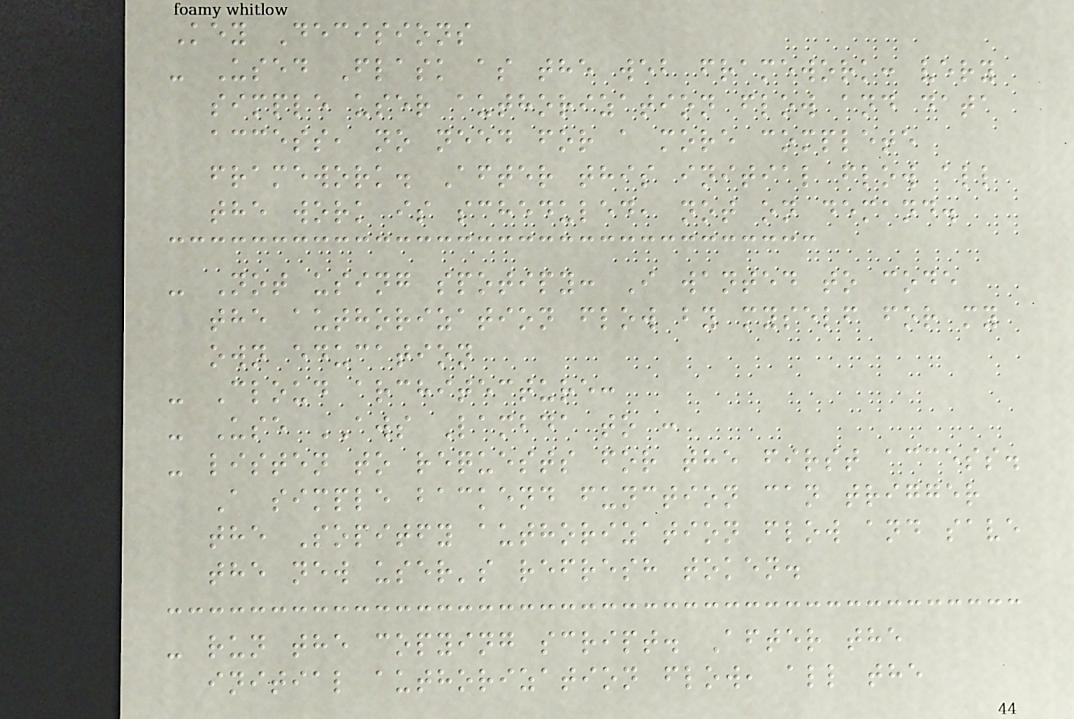Key Decisions
- Used Flask as the web framework: very
simple user authorization flow and data
access, no need for a more complete
framework. After this initial flow all
the work is scheduled, not on demand.
- Not using spotipy: I wanted to code
the authorization flow by myself for my
own education
- Cloud architecture:
- Use AWS Lambda to :
- listen to requests for the first access.
A simple backend function can trigger
the Sopitfy authorization flow and save
the new user's refresh token.
- run the copying script. After the
initial authorization flow, all the
